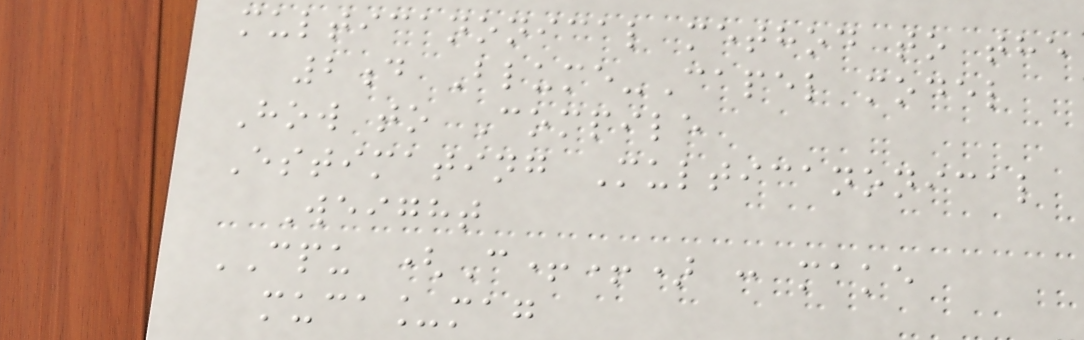multicanonical method to the
2d Blume-Capel model
How to Compile
Estimating Multicanonical
Weight
CPU (C++) : make
muca_mag
